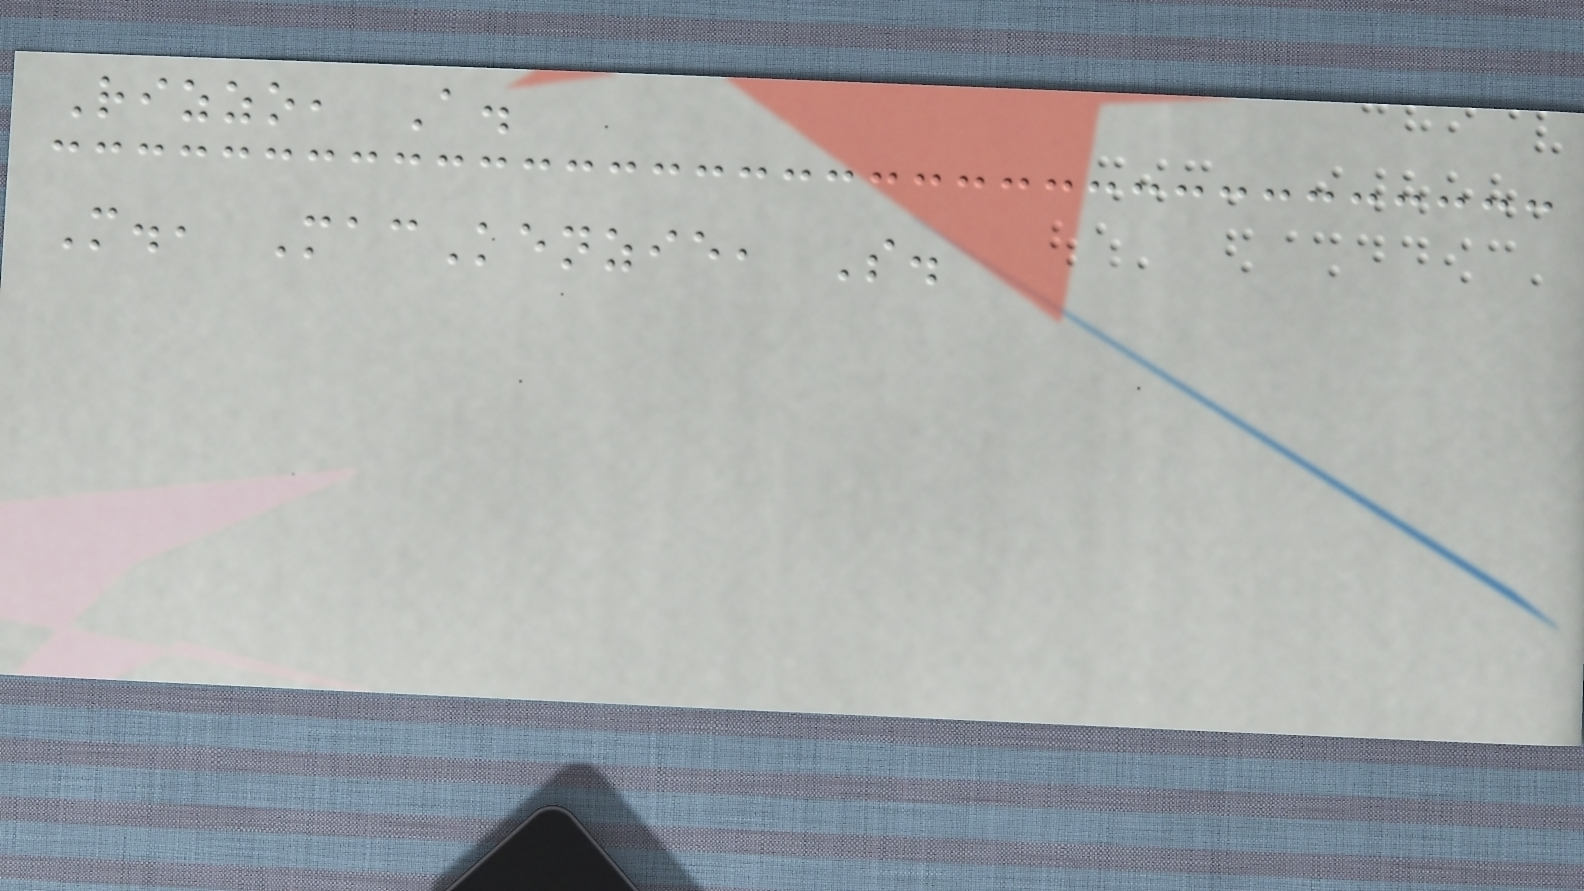Rizzo, A.
M., MacKenzie, S.
